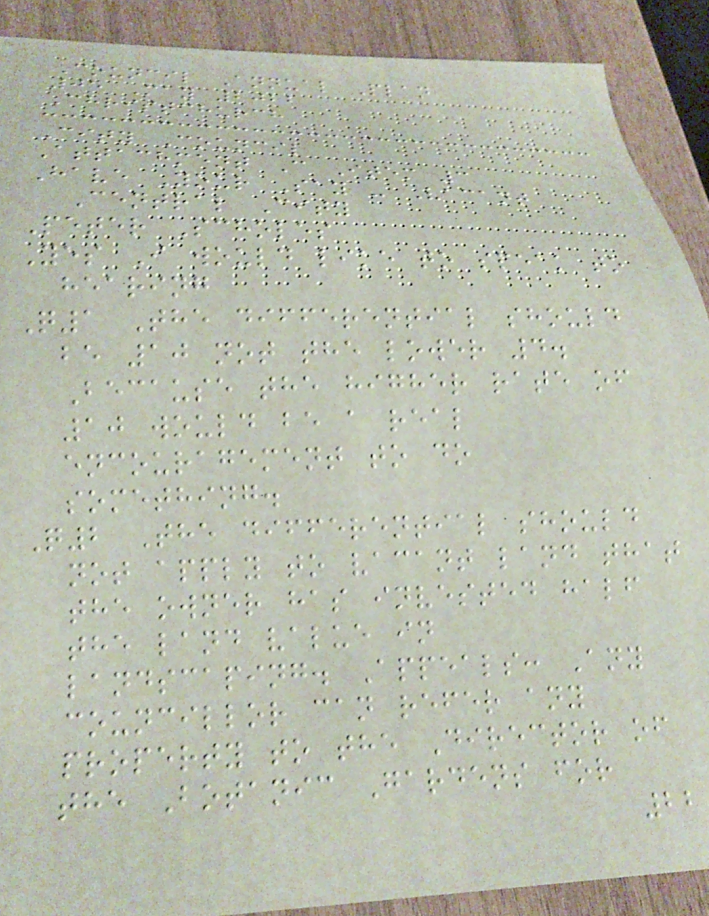Council Annual Plan
05 May 2022
Christchurch
City Council
Attachment C Item 3
Have Your Say - Vacant
Central City
Peter Scholes
Yes I would like to speak to
hearing
Q1 The differential should
be 10 not the lower 4.
Because the higher rate of
10 would be a real
encouragement to do
something.
Q2 The differential should
not apply to vacant land that
the owner has invested half
the land value in
landscaping. Appeals: Any
councillor can refer any
property to the Director of
the Botanic Gardens for
22
